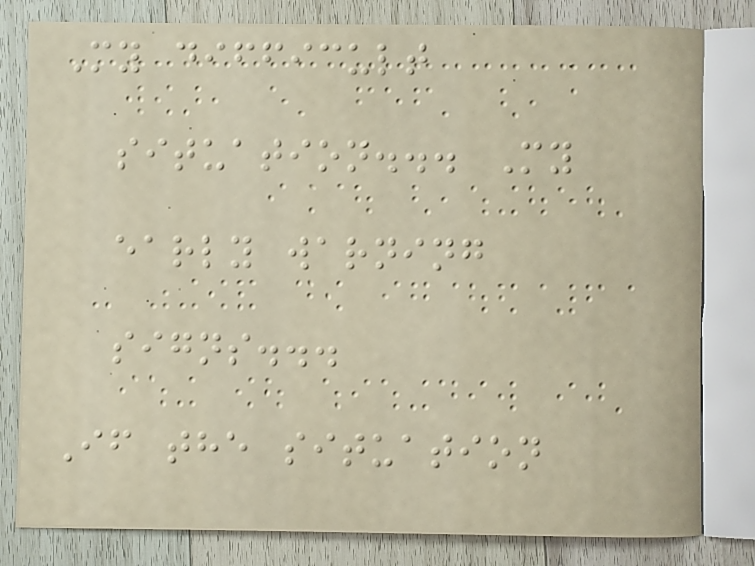My difficult
situation... My
early warning
signs...
If the situation
